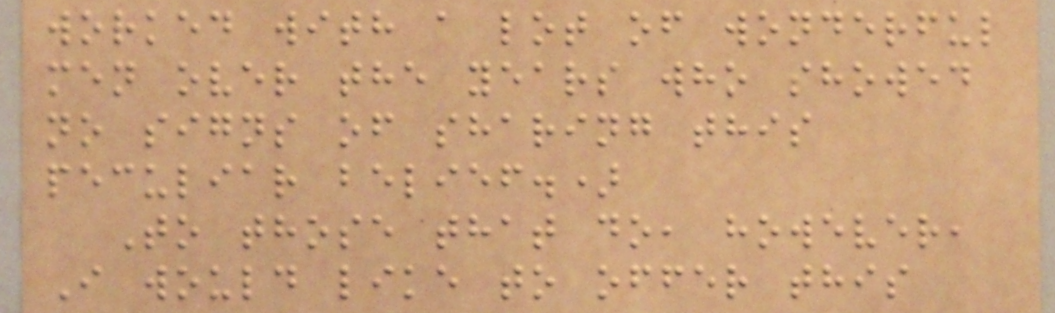worked with a lot of wonderful
men over the years who showed
no signs of sharing this
peculiar belief.)
To those that do, however,
I would like to offer this
